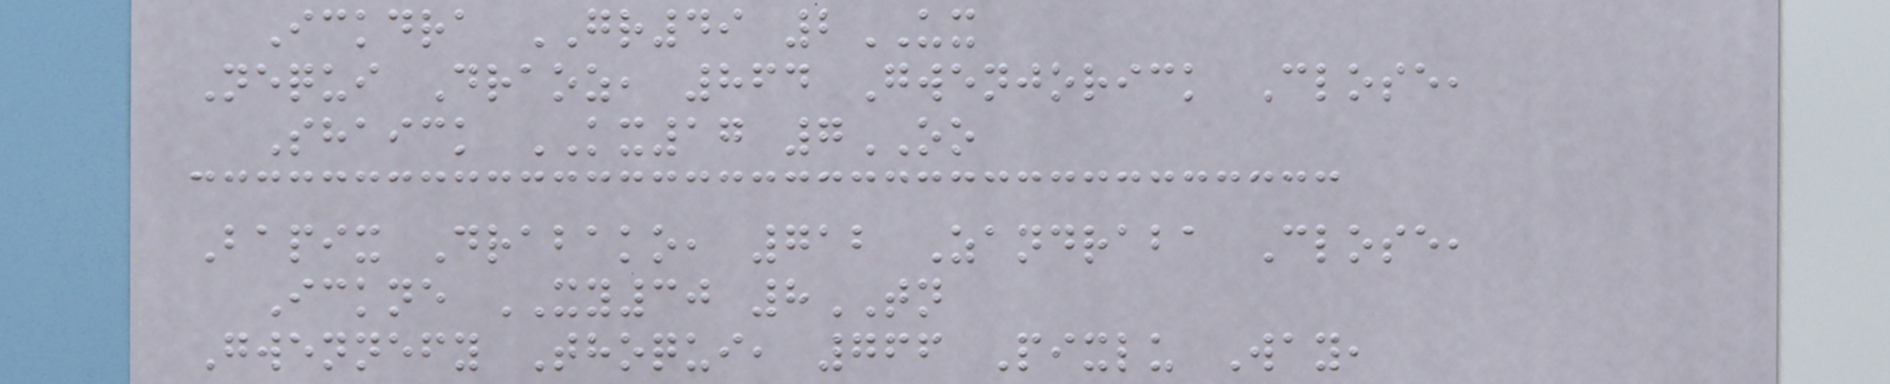Ickdra GR49 2UX
Nequi Draoz, 864 Gwenjorick Close,
Shaick KX17 7OO
Bapix Drabako, 712 Zandraba Close,
Ickne XY30 8TN
Gwennefy Thoqui, 766 Pixlu Way,
